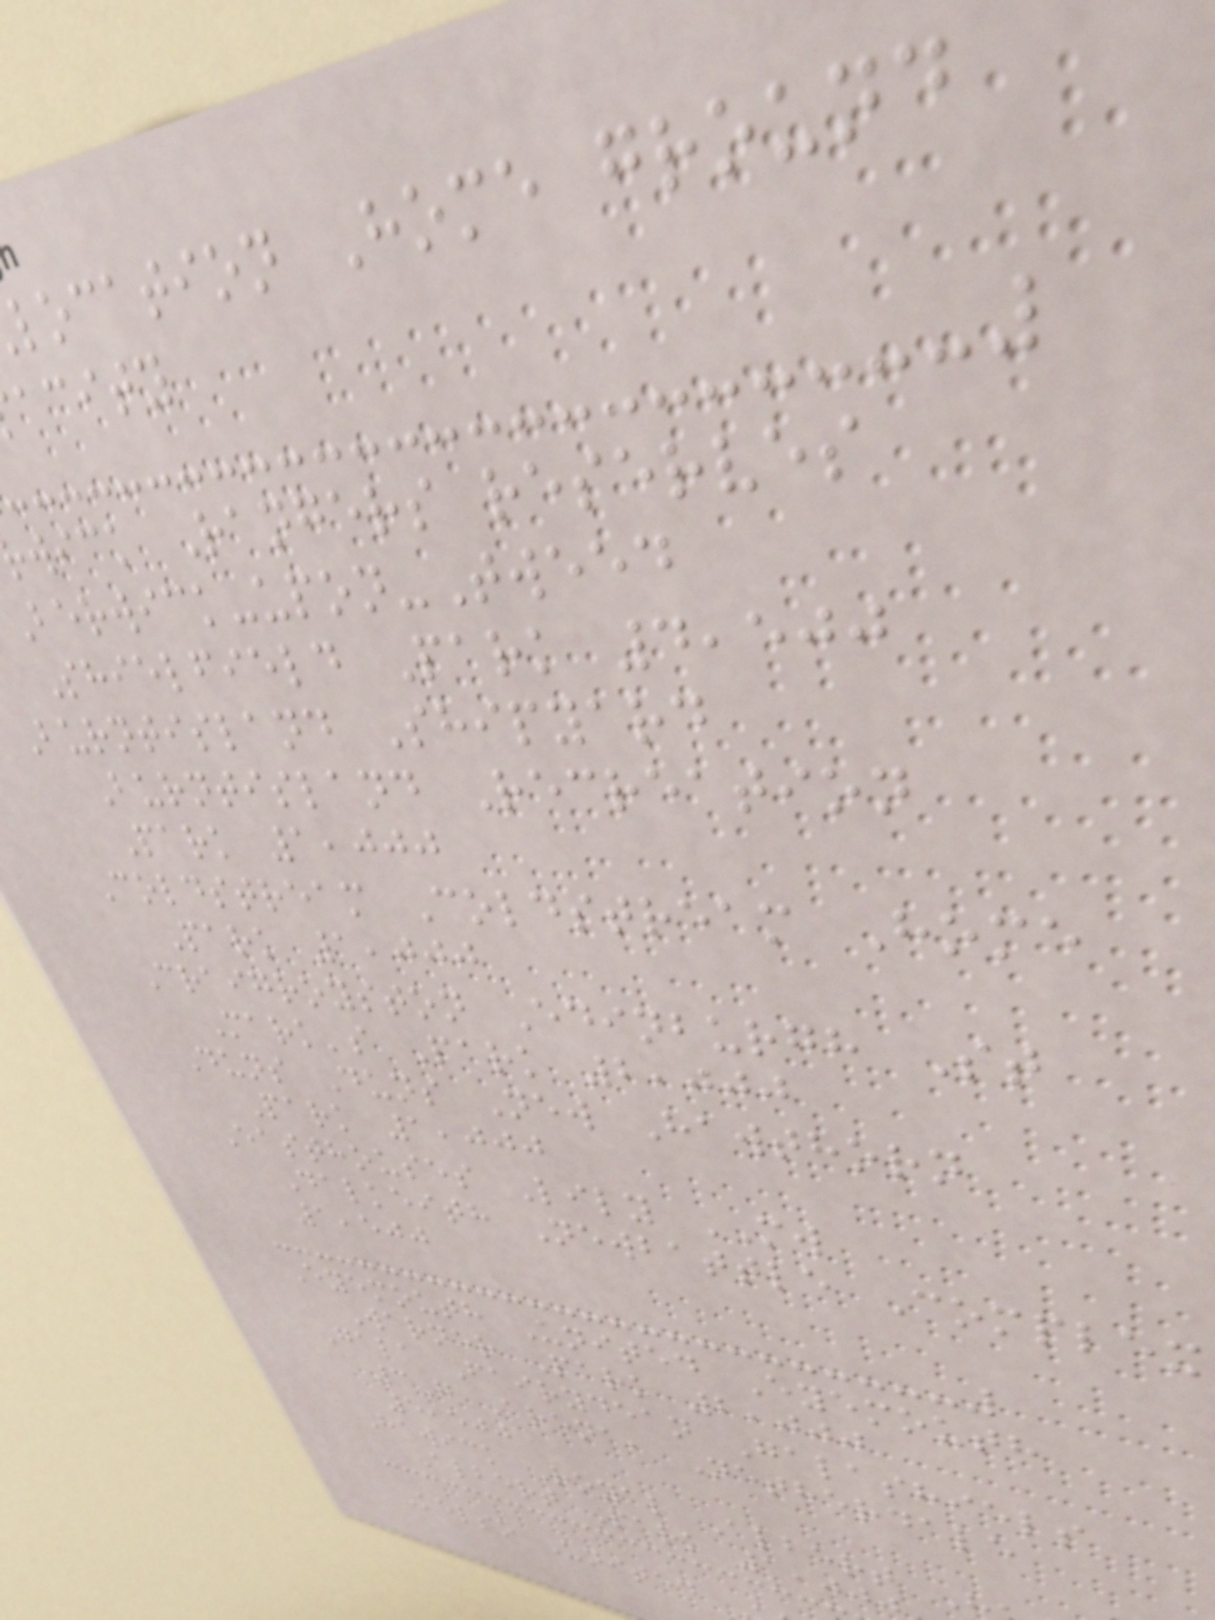location Home ground
acity
wick Rangers reserves
Berwick-upon-Tweed
Shielfield Park 4,500
Burntisland Shipyard
Burntisland Recreation
Park 1,000
Coldstream Coldstream Home
Park 1,000
Craigroyston Edinburgh St
Mark's Park 2,000
Duns Duns New Hawthorn
Park 1,000
Easthouses Lily MW
Dalkeith Newbattle Complex
1,500
Eyemouth United Eyemouth
Warner Park 2,000
Gala Fairydean Galashiels
3G Arena, Netherdale
5,500
Hawick Royal Albert
Albert Park 1,00
Kelso United
